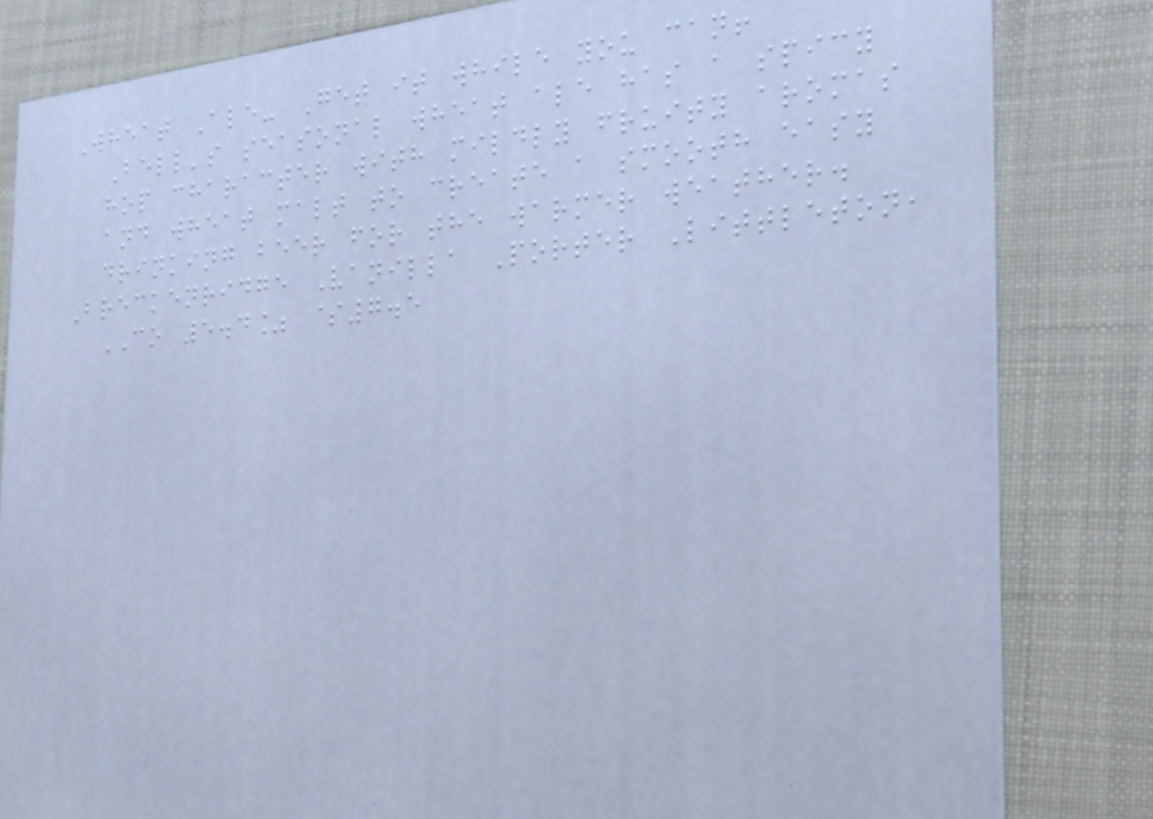Wheat Ale- Get it while you can!
Bell's seasonal wheat ale has a spicy
hop character with mildly fruity aromas
and wheat malt to create a smooth easy
drinking beer for the warmer weather.
Breckenridge Vanilla Porter Littleton,
CO 5.4% $7.5
